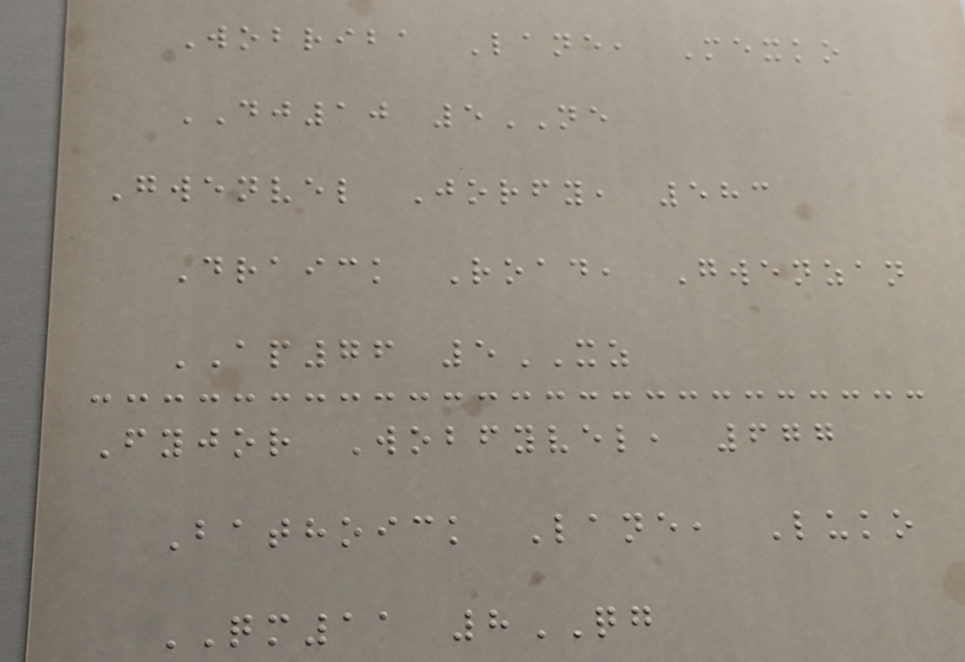Wobriba Lane, Mexko
DJ10 5NE
Gwenvel Jorfy, 583
Draick Road, Gwenzan
AP76 5XZ
Fyjor Wobfyvel, 677
Bathoick Lane, Luko
QM11 8QG
